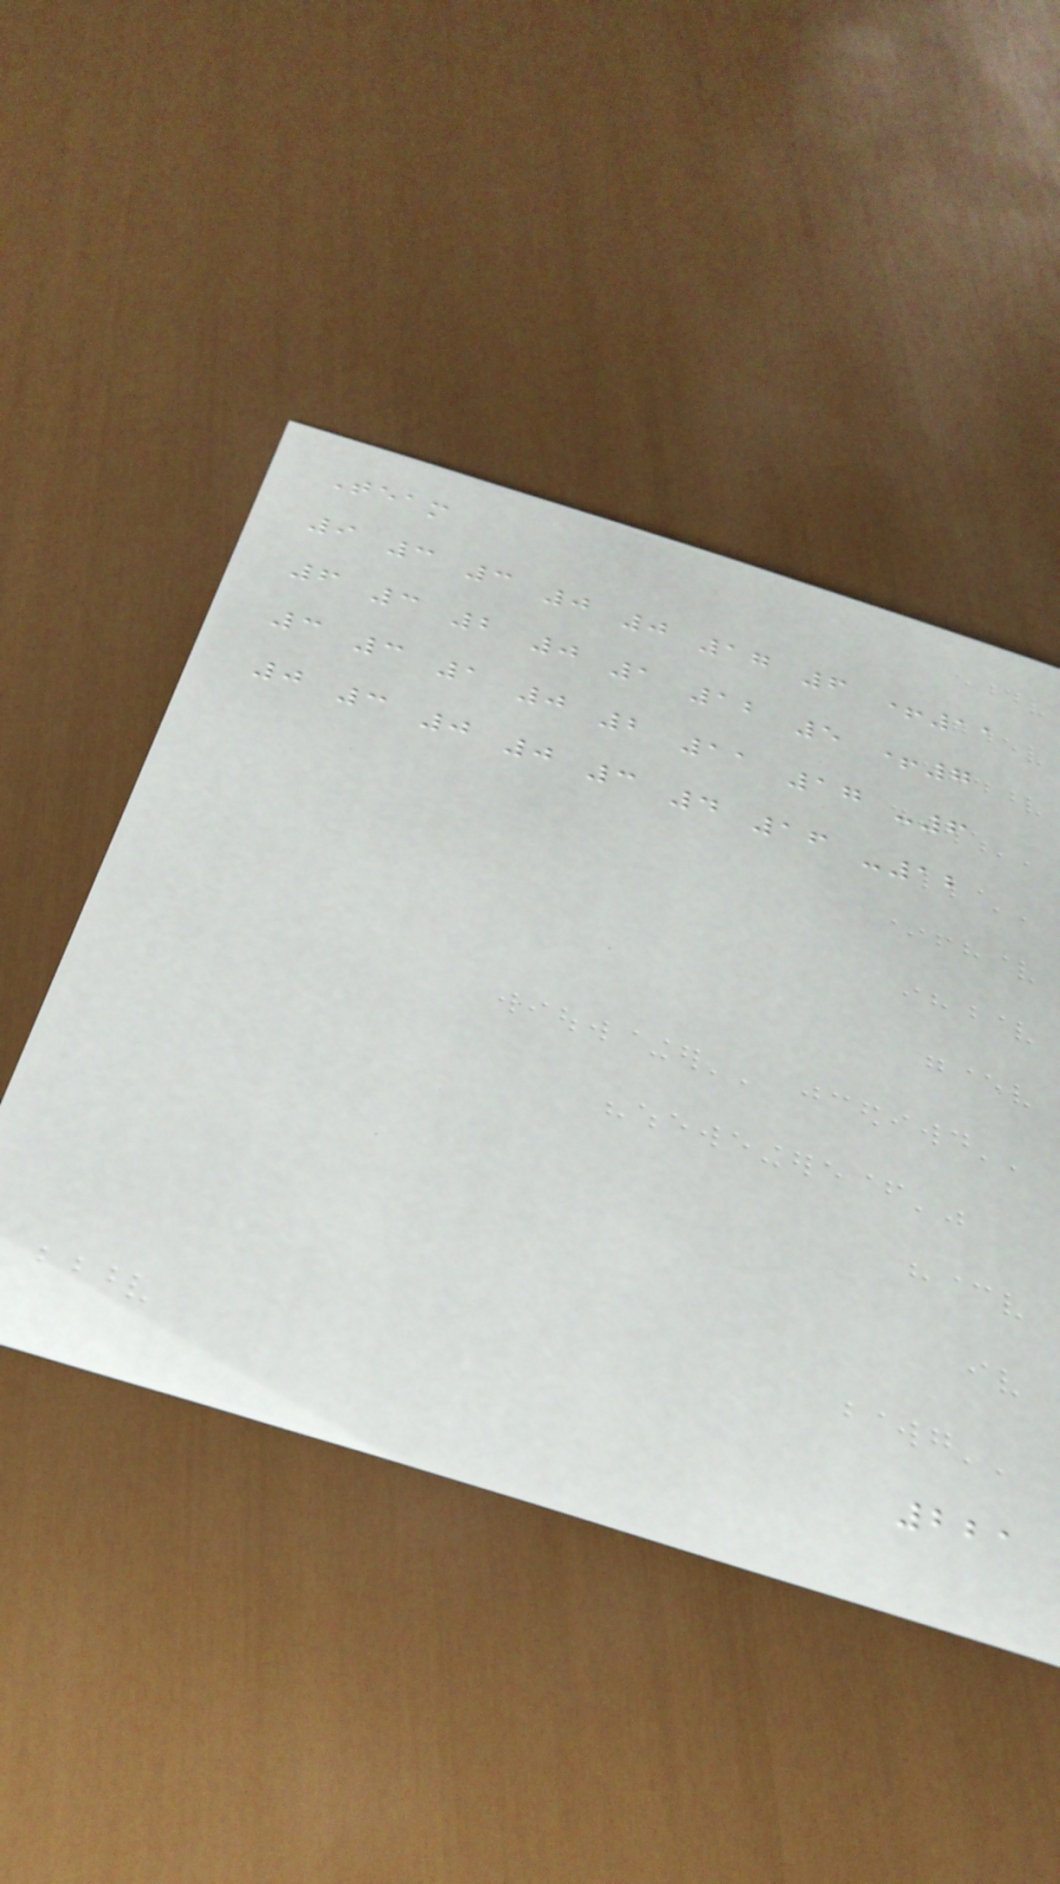Team
9 3 3 0 0 17 6 +11
6 3 2 0 1 12 5 +7
3 3 1 0 2 11 17 -6
0 3 0 0 3 4 16 -12
221
